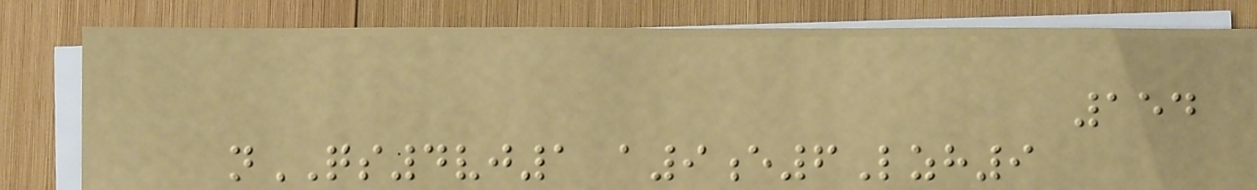154
nQS4vj1 a9e6Lzh9
